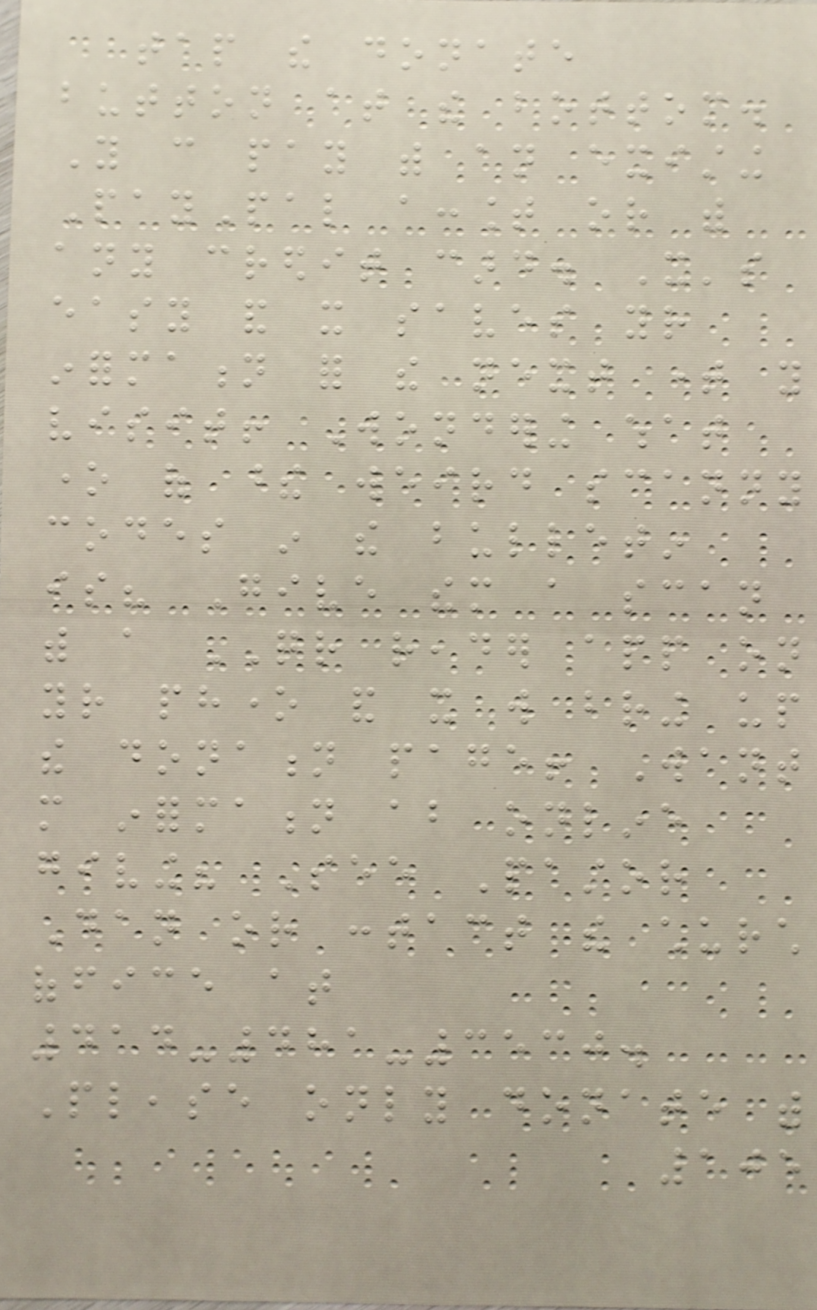tap the donate
button at the bottom.
You can pay with an existing
PayPal account or with
any credit card. It's
easy and it saves your
information for the next time you
visit! Wondering what
one of these weird scanny
codes in the bulletin
is? Give them a scan
with a QR reader app on
your phone and it will bring up
the donation page! Want
more information about online
giving? See Pastor
Dan or contact the church
office at
414-481-3530.
Please only donate with
105
